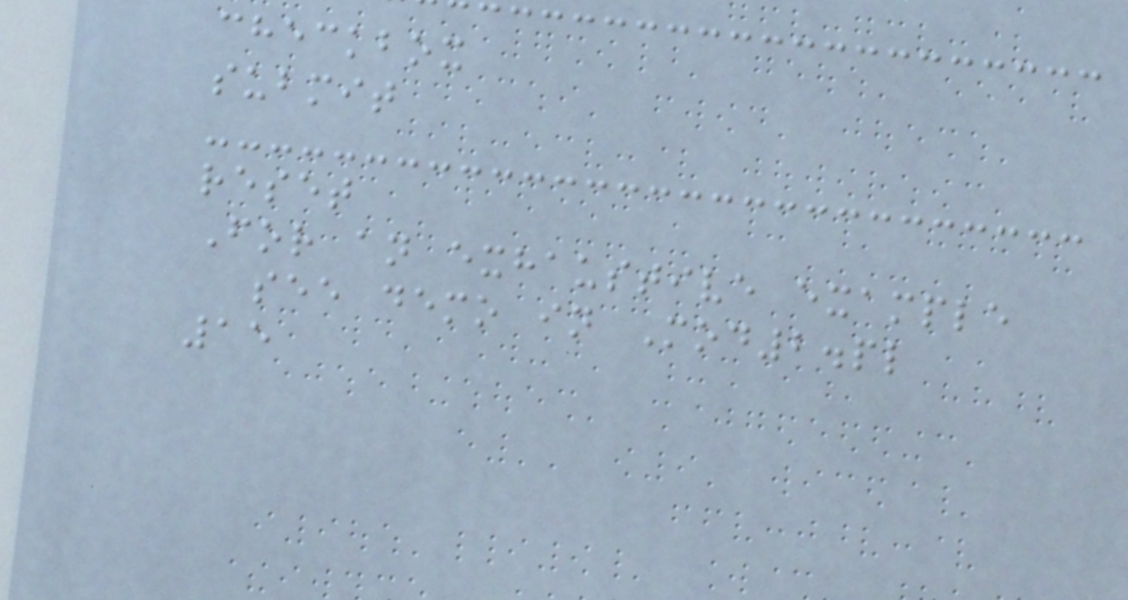checkbox
submit
reset
For an exhaustive example
see demo in Mod2.pl
15
